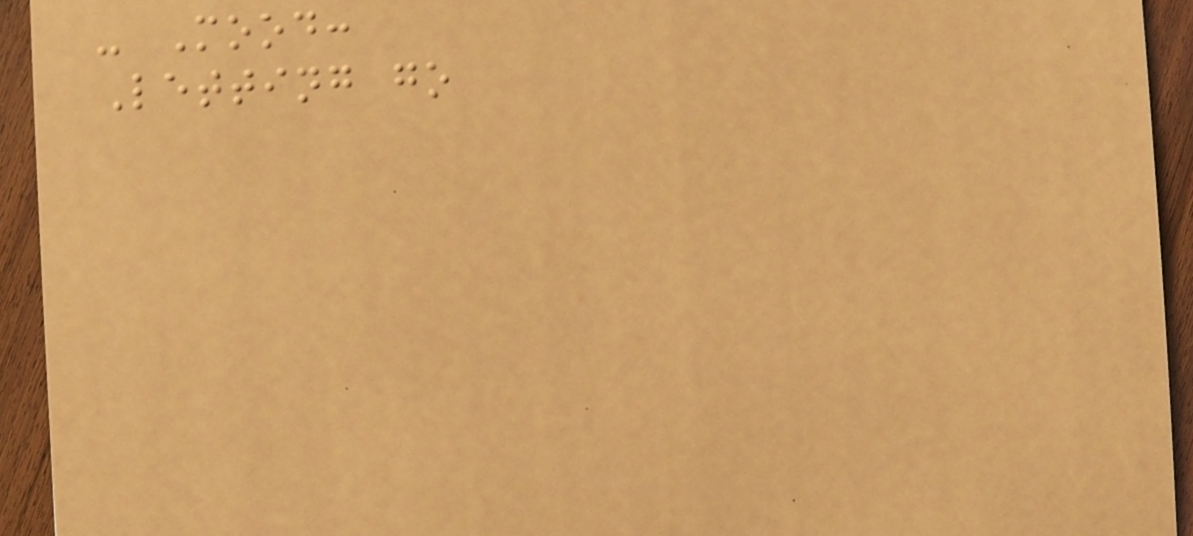- Mood:
Letting go
